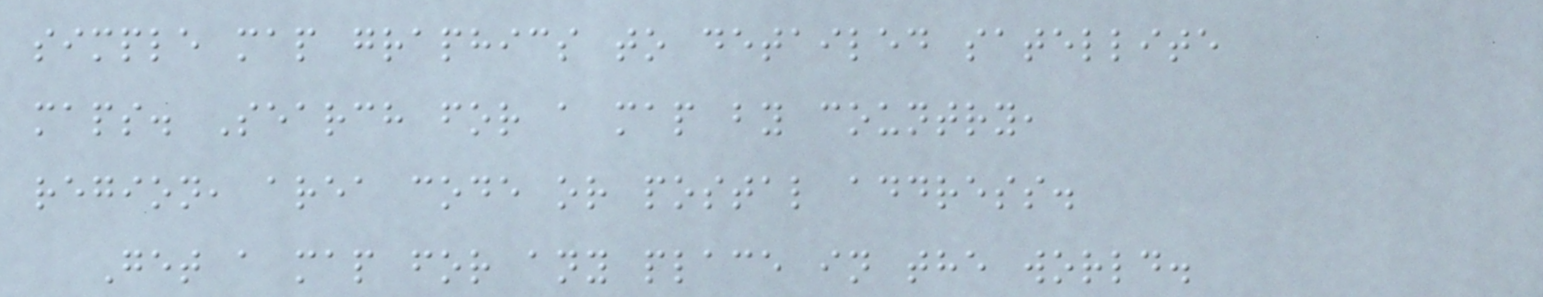simple map graphics to detailed satellite
maps. Search for a map by country,
region, area code or postal address.
Get a map for any place in the world.
